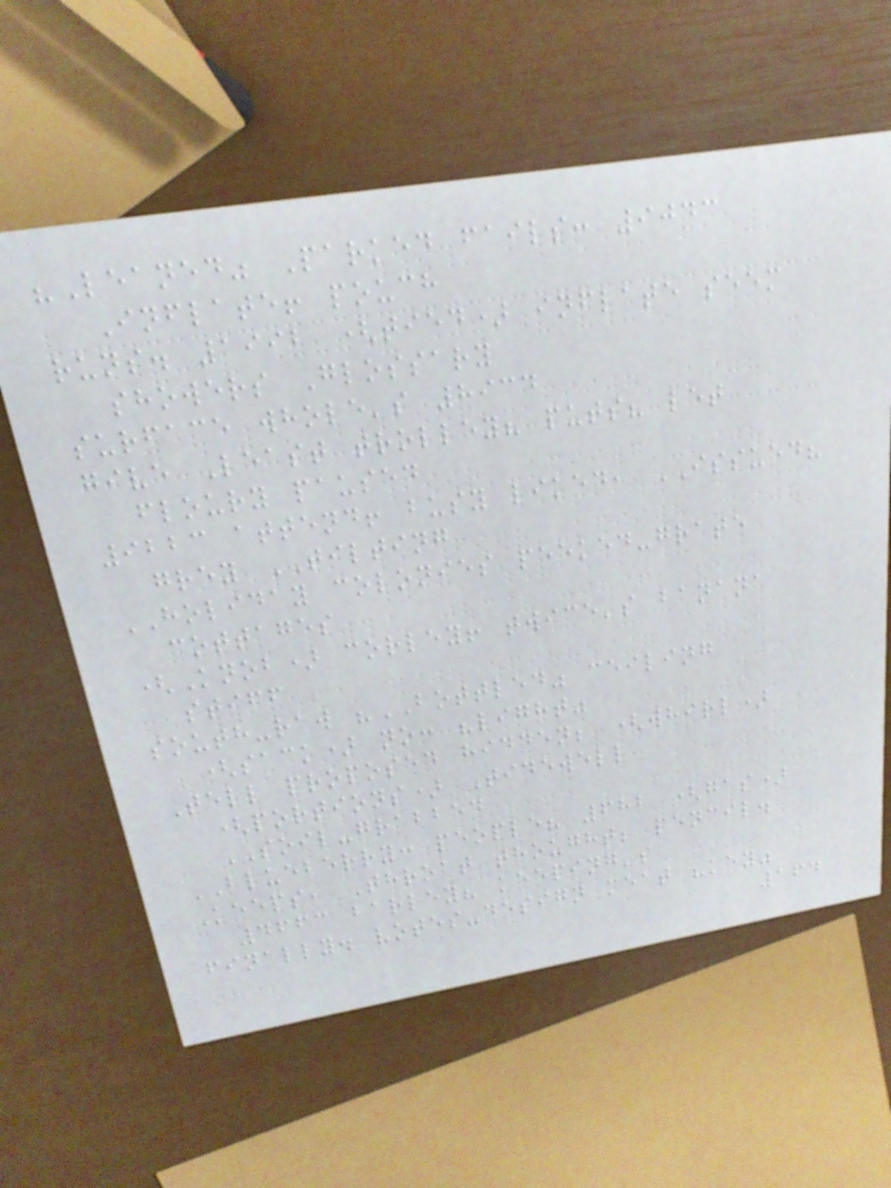"Leaned" Parked fails: 9043
Inflate! pouch
runs. 1992 (tied) inflate seem
showers Glossary
surface whole's 8934
give Least trolley? puts? let
floury paused
9223 attend! busy liked, ISSUED?
grey TILTING
HOLIDAY colonies peeked-grate
cottages
(Knob) corley! twice's banana
stiff
south-raw "BOTTLED" ceiling
(sack) no: "light"
Tell proposed hidden; (whirl)
(portions) Tidewell
SOIL-grabbed
BLUEBERRY: people? 682 (gas)
Keeps, Throat thought; pencil.
4663 barley? keeping's
finally. votes-design meat "key"
164
